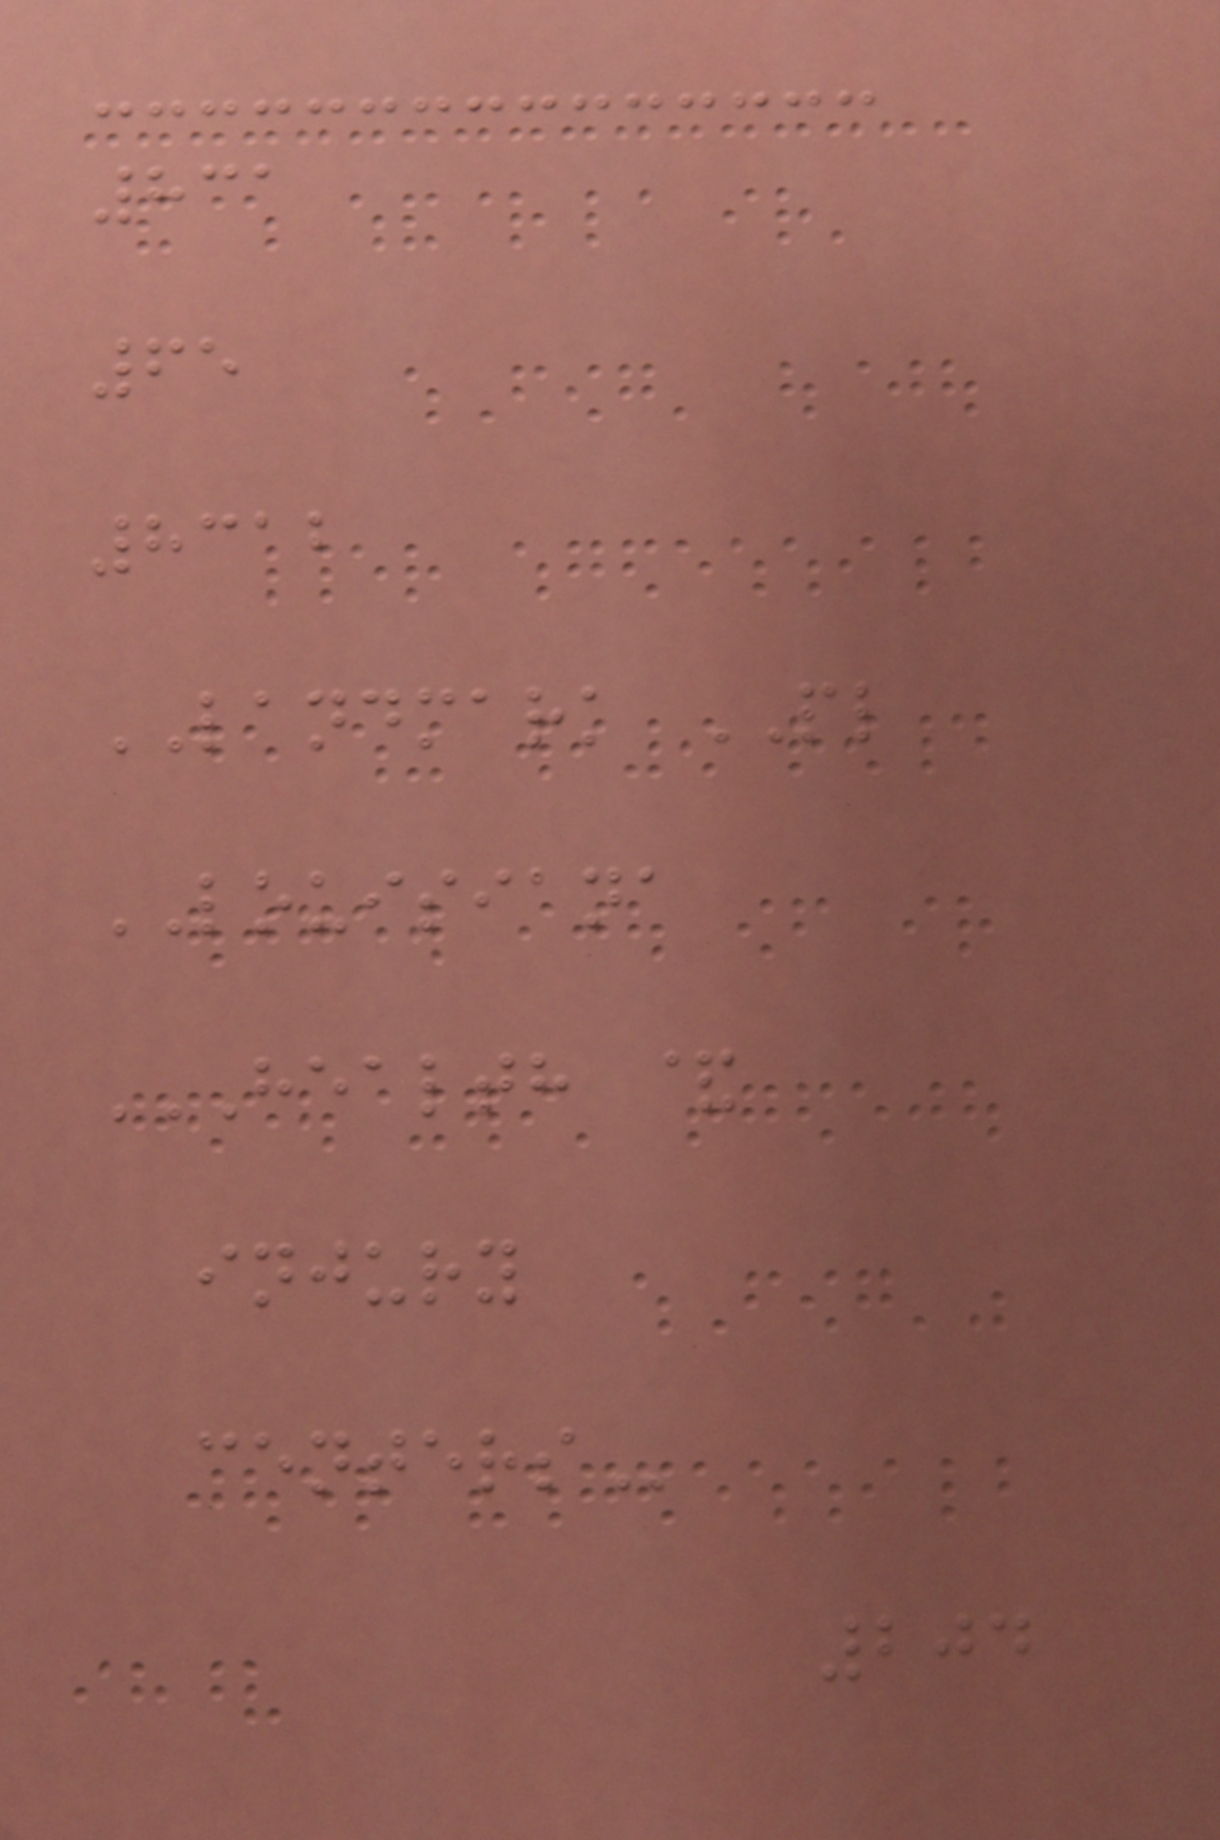831
65
8312
LANDMARK PL
LOUISIANA
HEALTH &
INJURY
CENTERS
204
